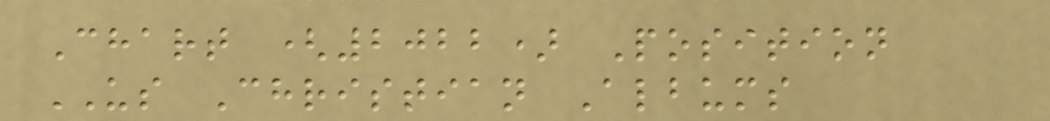Chart (2022) Position
US Christian Albums
